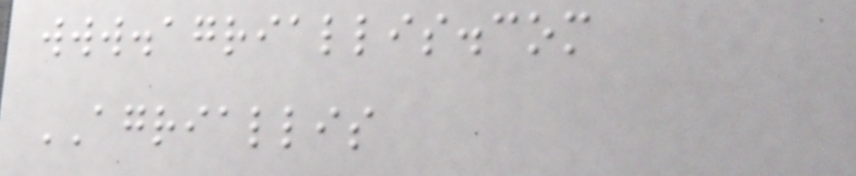www.agriallis.com
AGRIALLIS
